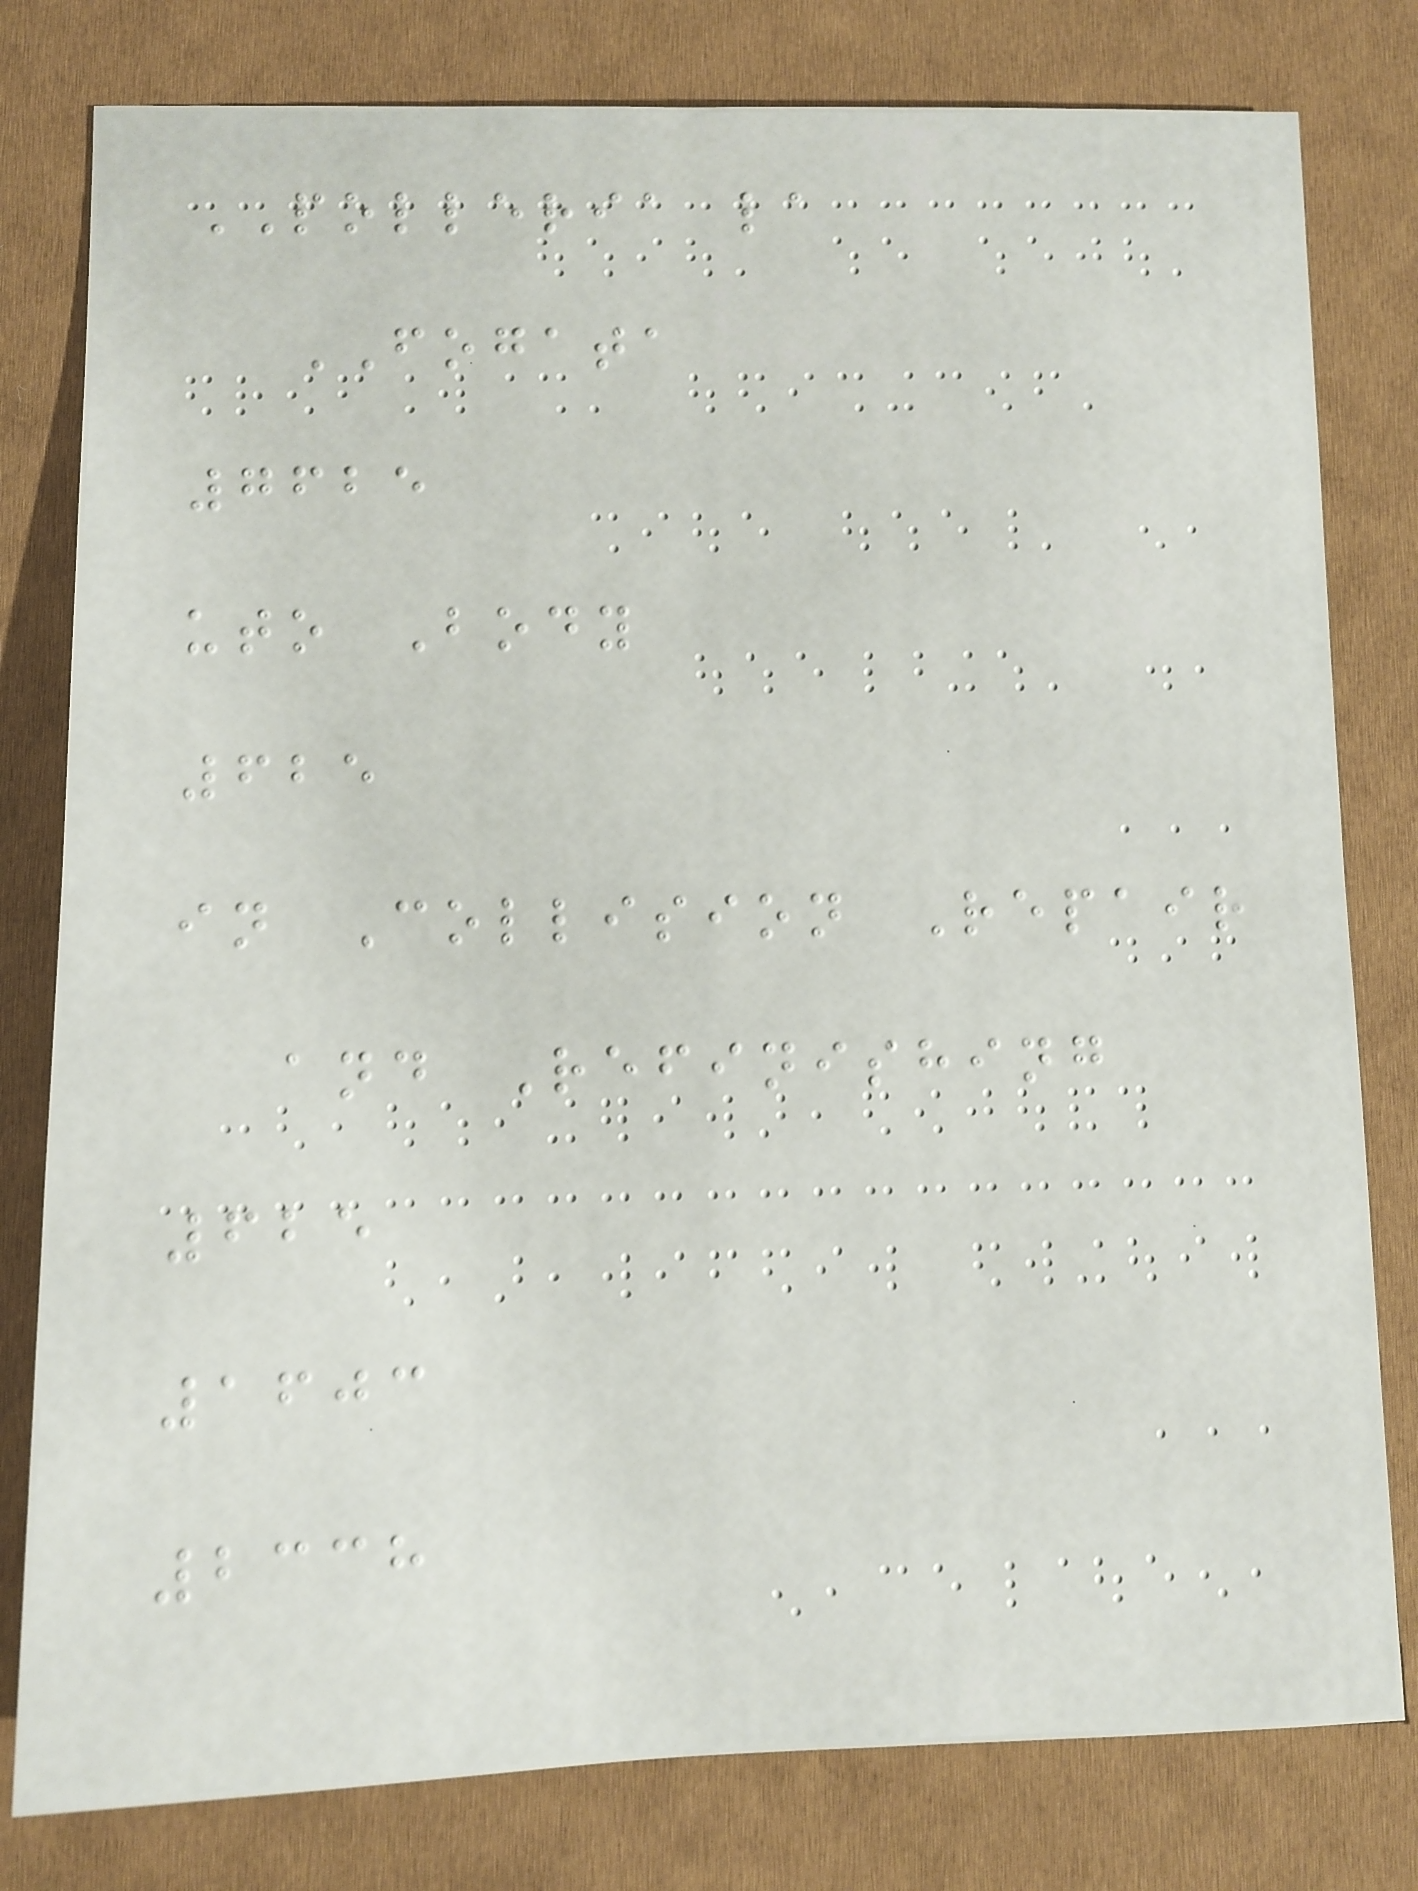POLLERIA la
FOGATA
7625
uto Body
625
in Collision Repair
and Refinishing
625
1603
2338
